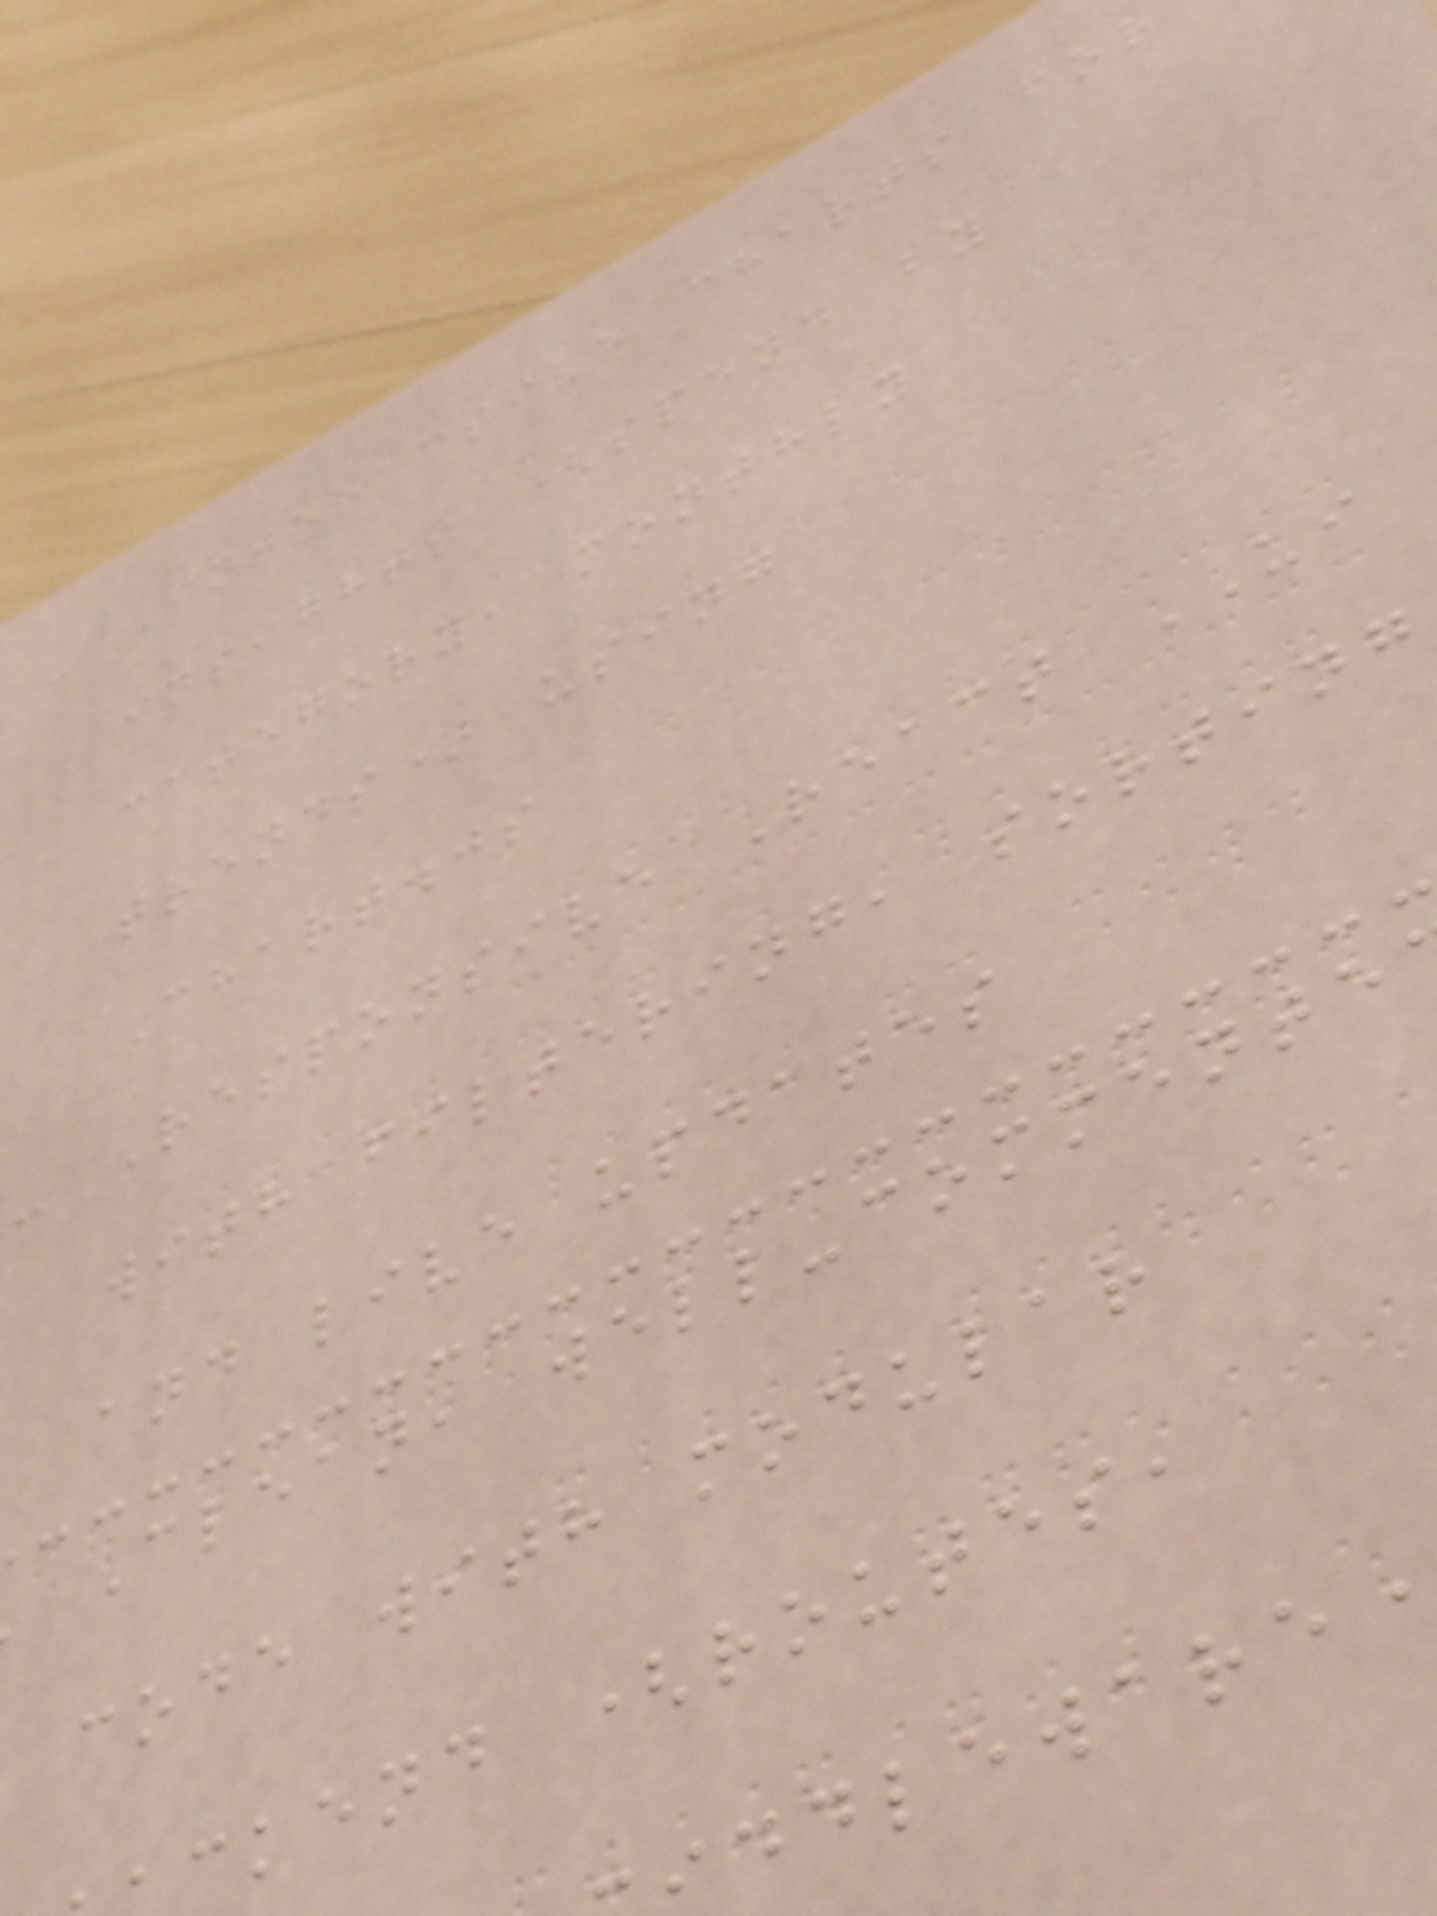- Interactive charts for
insights (spend by
category, monthly
trends) using
Chart.js
- Responsive React UI
with filtering, sorting
and live updates
Clean, well-commente
code with modular
ckend (routes,
